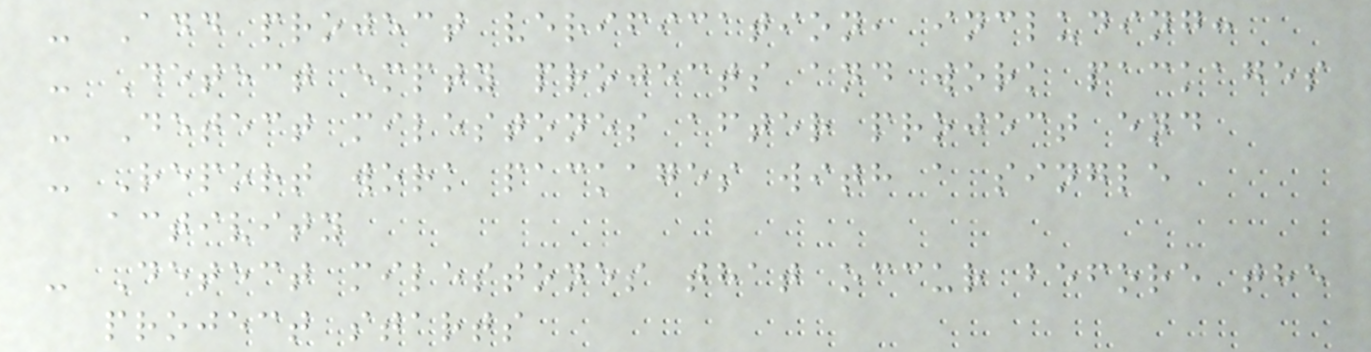- Add project verification, including:
- Detect empty projects and work packages
- Detect milestones after project end
- Report work packages with a single
activity
- Detect milestones that occur before the
project starts
